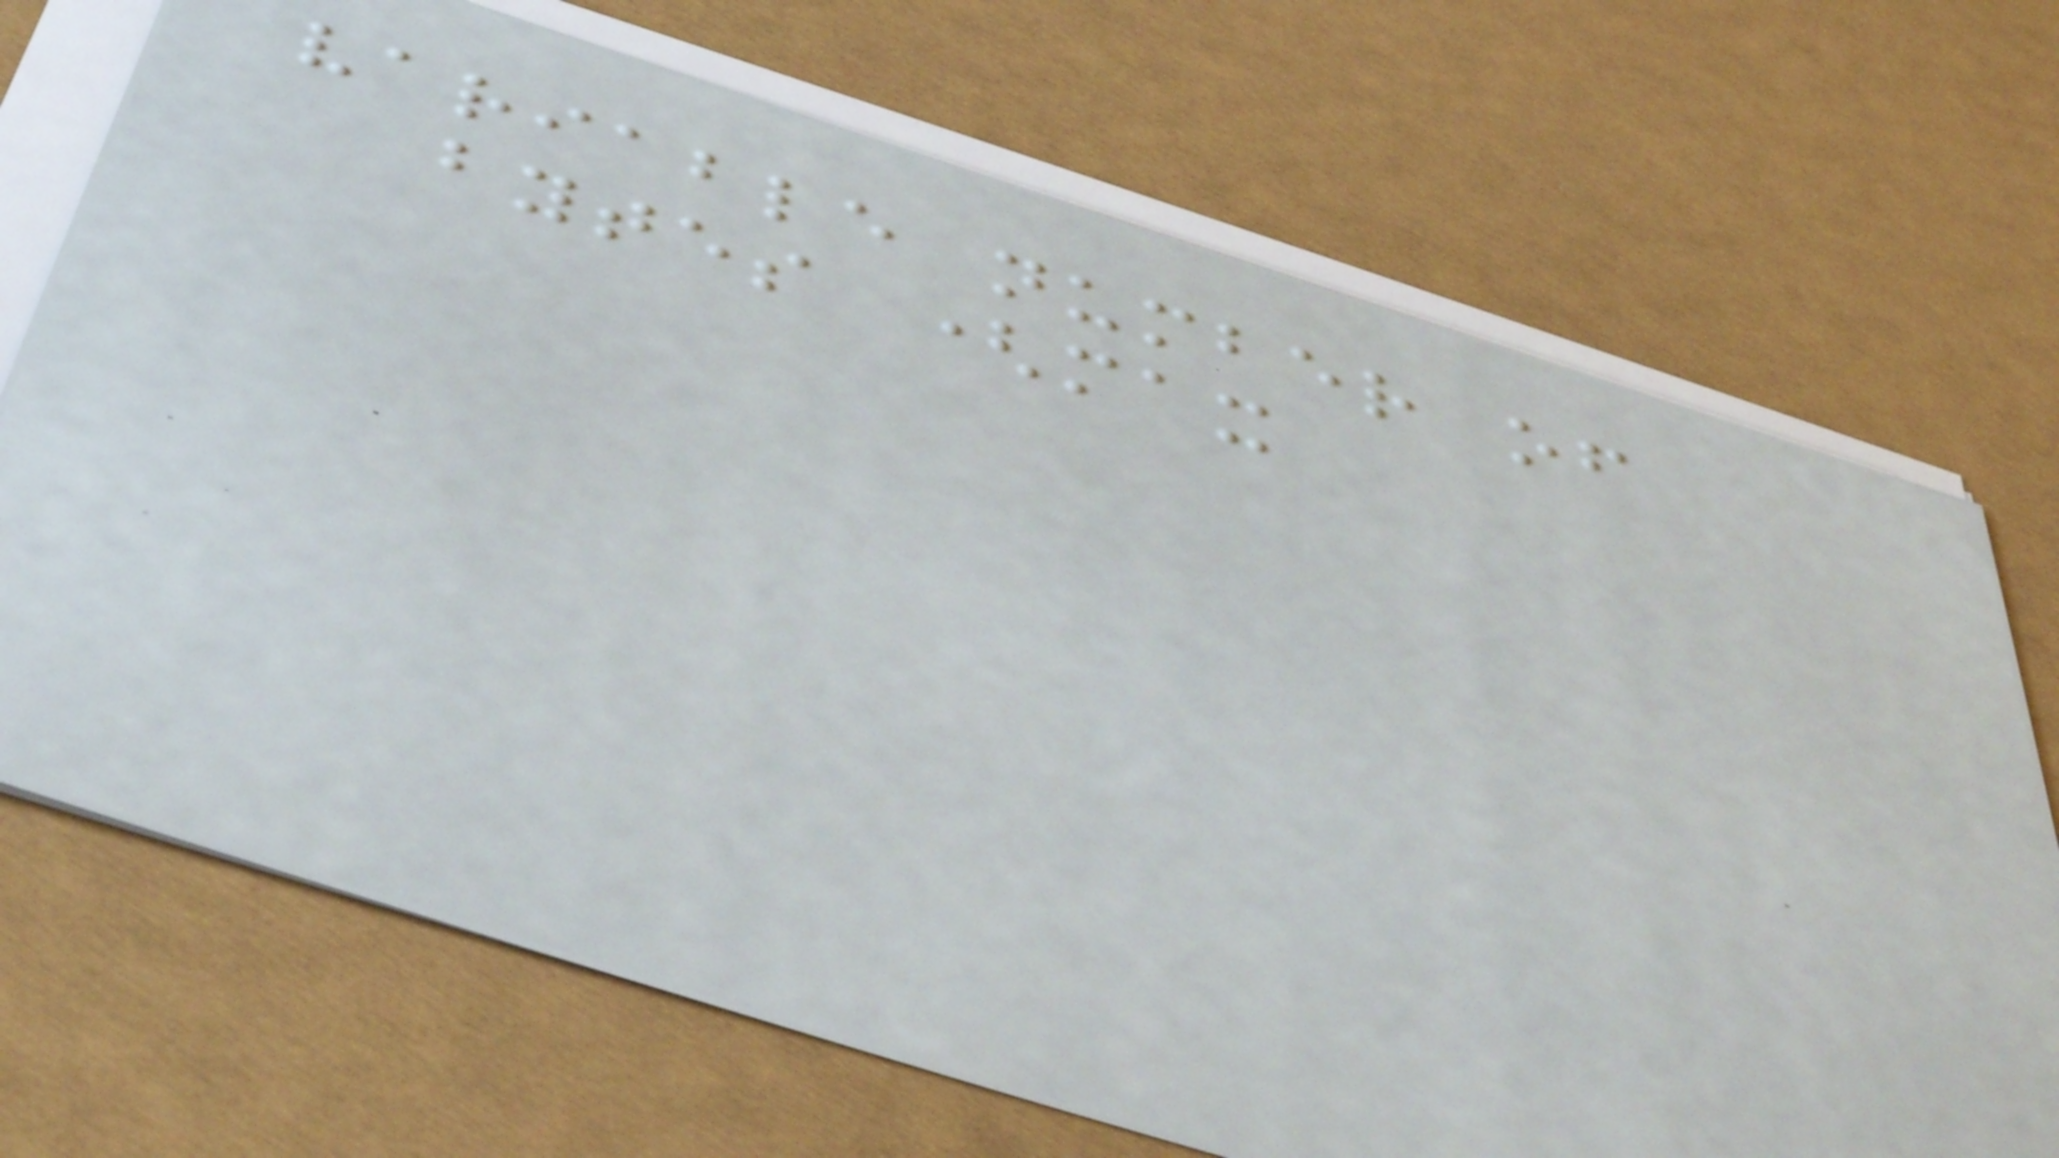variable number of
bytes (max
